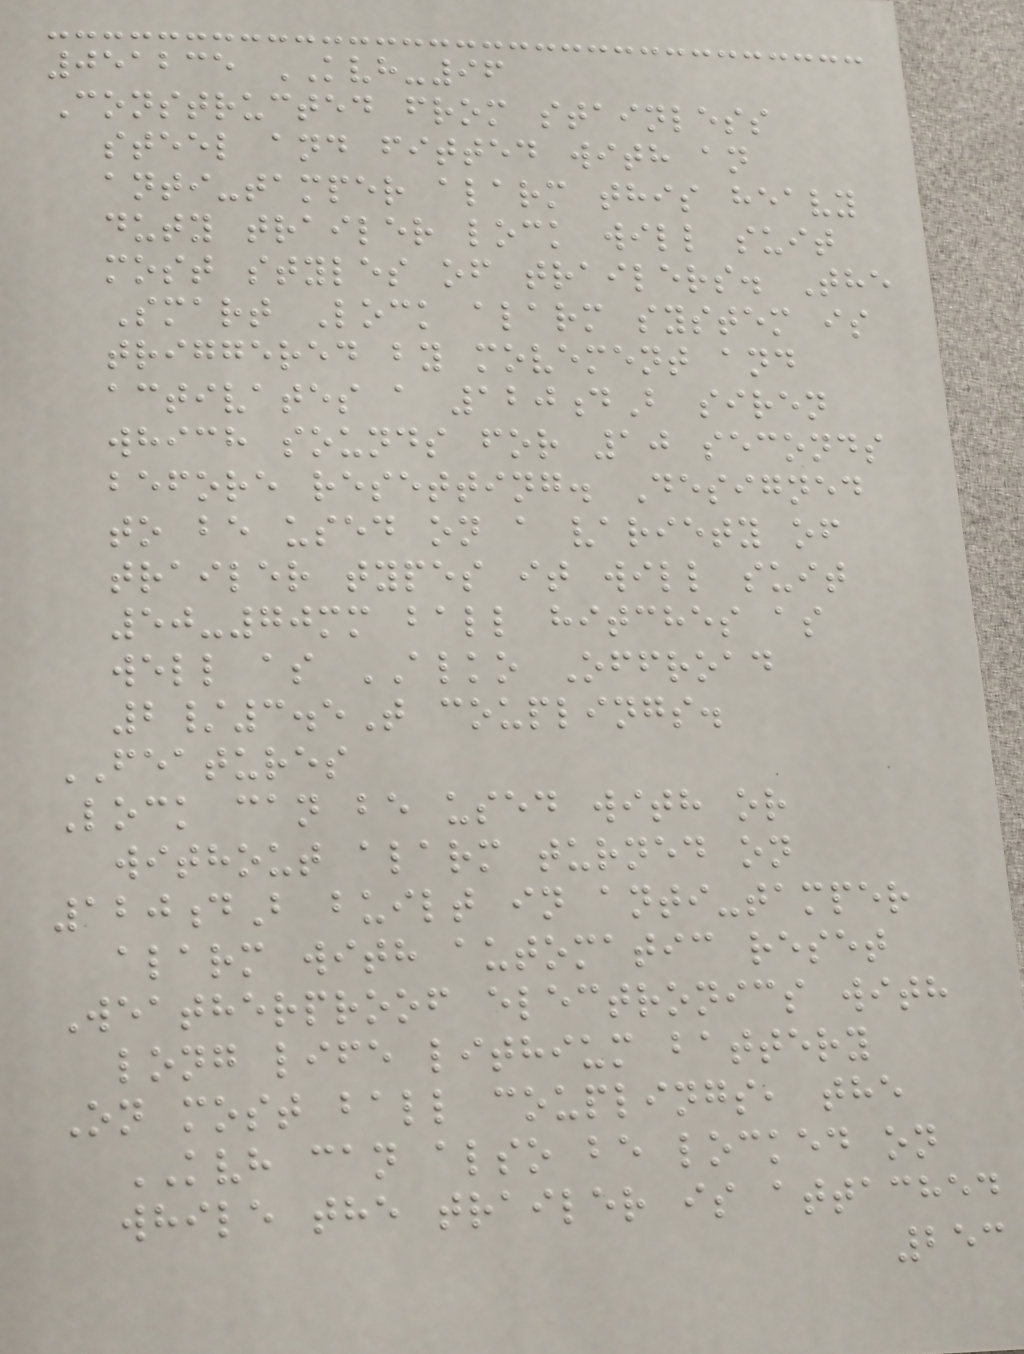051235 KVH-96
Constructed from stainless
steel and fitted with an
anti-tamper alarm this heavy
duty trailer lock will suit
most styles of trailers. The
Smart Lock alarm system is
triggered by movement and
activates a 120dB siren
which sounds for 10 seconds
before resetting. Designed
to be used on a variety of
trailer types it will suit
50-70mm ball hitches as
well as ALKO Offroad
2/3.5T couplings.
FEATURES
Lock can be used with or
without alarm turned on
120dB built in anti-tamper
alarm with automatic reset
Weatherproof electronics with
long life lithium battery
On most ball couplings, the
KVH can also be locked on
while the trailer is attached
253
